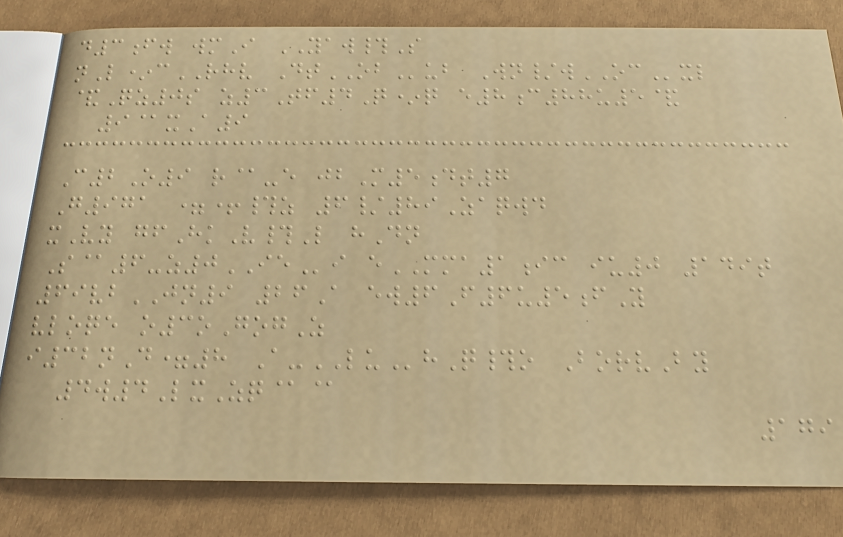d3fw wmI YAW#S
nL*cRHV DtOBub Wn/wOCxl
&Qz0s z3Tf4Q*q e8c88u5&
9@xA9
C2O9 r@-e jbM5dt7
G971 =+#z 6/89Zaqwd
xVy gfHkV#L hDn
S@6-z0IEi eMMA1ic iu0 149t
69vbJN9 26A ew6F6u5fY
vloqe o3oGogZ
i32nD=8 A-LUhQ#o BorvBy
4w4LxZq@@
179
